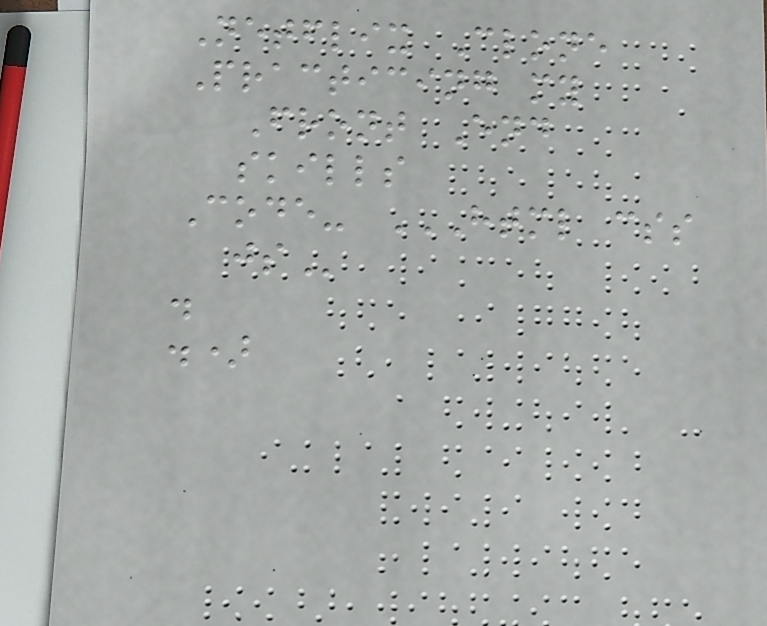Netflix Clone
Practicing my
Front End
skills
Code- HTML CSS
JS
.
.)
